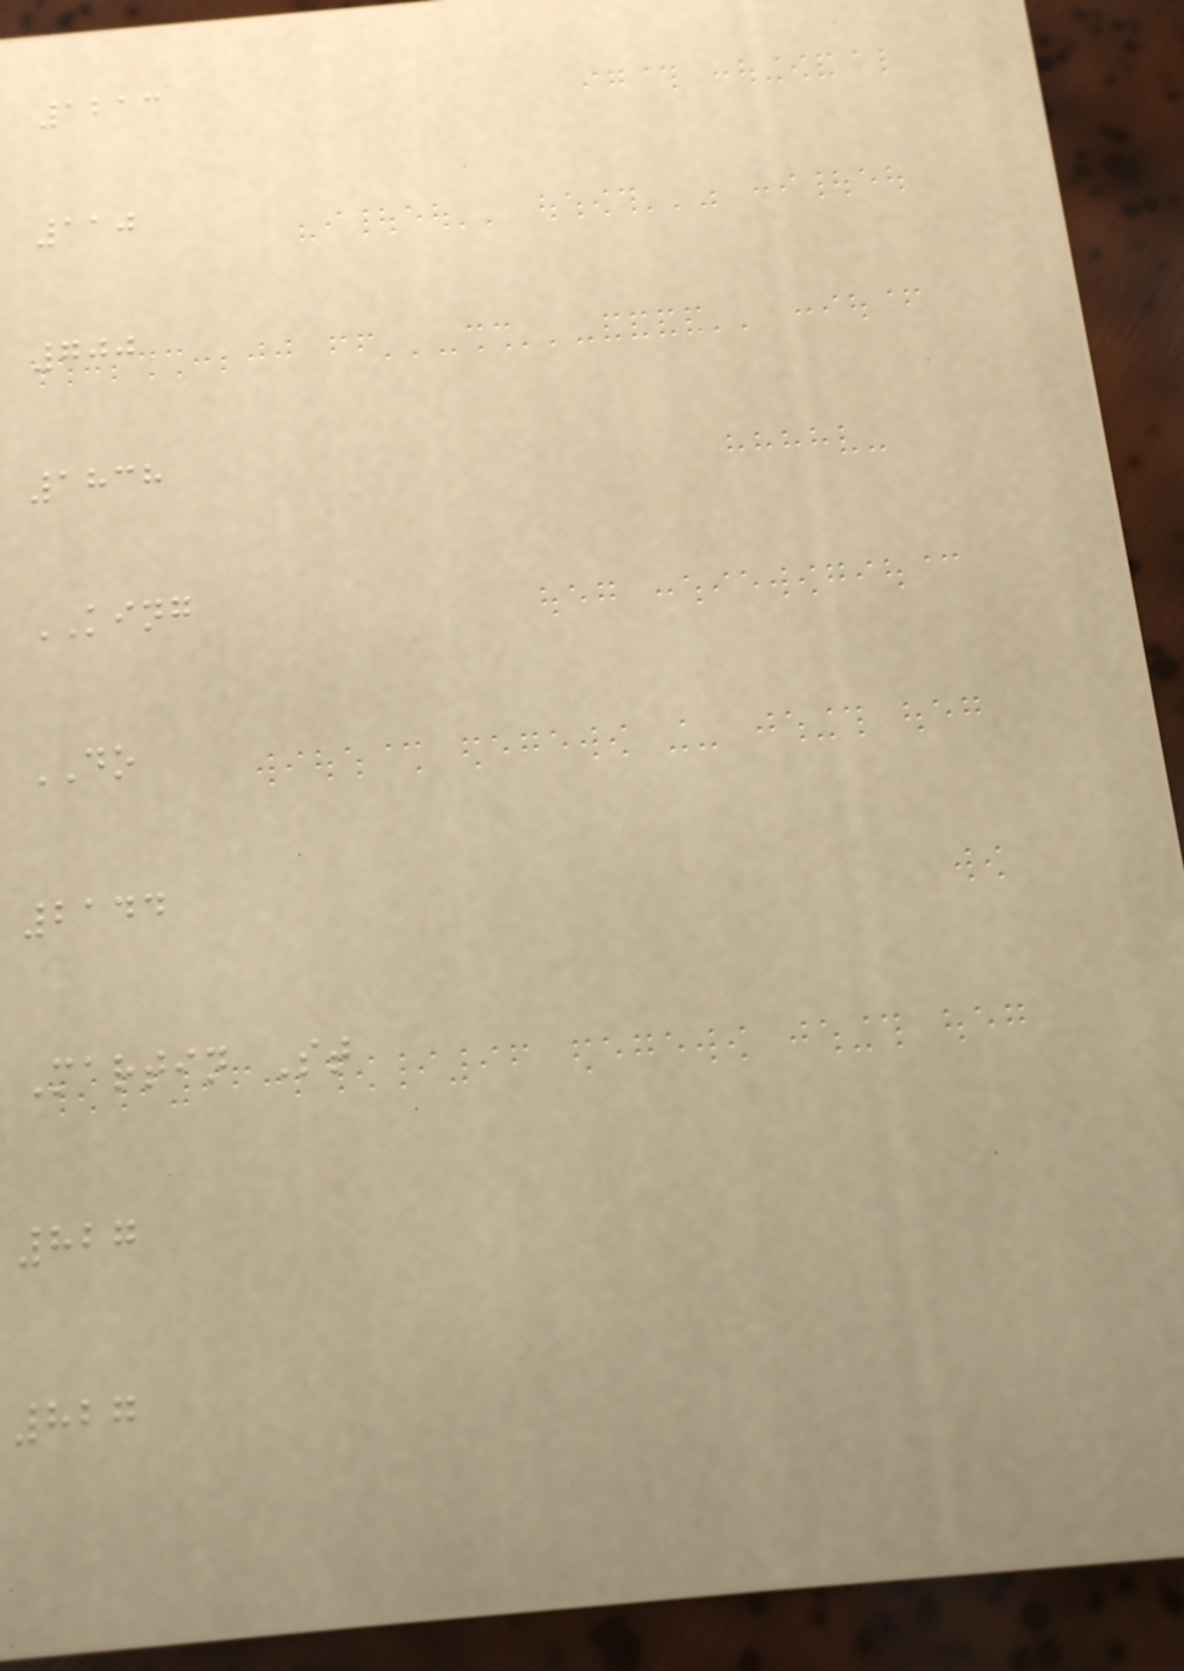1213
110
700
1838
KING
DO
2144
Martin St
827
827
